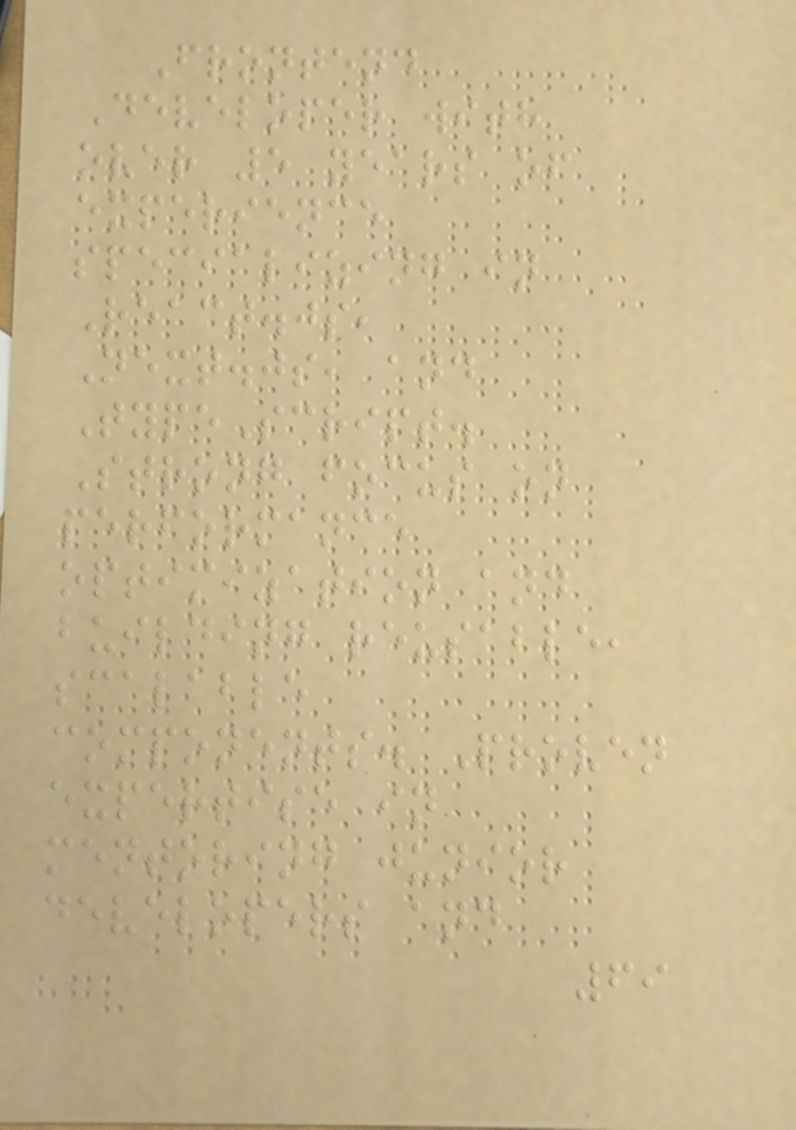Frontend
Developer with
over 5 years of
experience
specializing in
React.js,
Next.js, and
TypeScript.
Strong focus on
performance
optimization and
building reusable,
scalable
components. Proven
expertise in
mentoring junior
developers and
69
